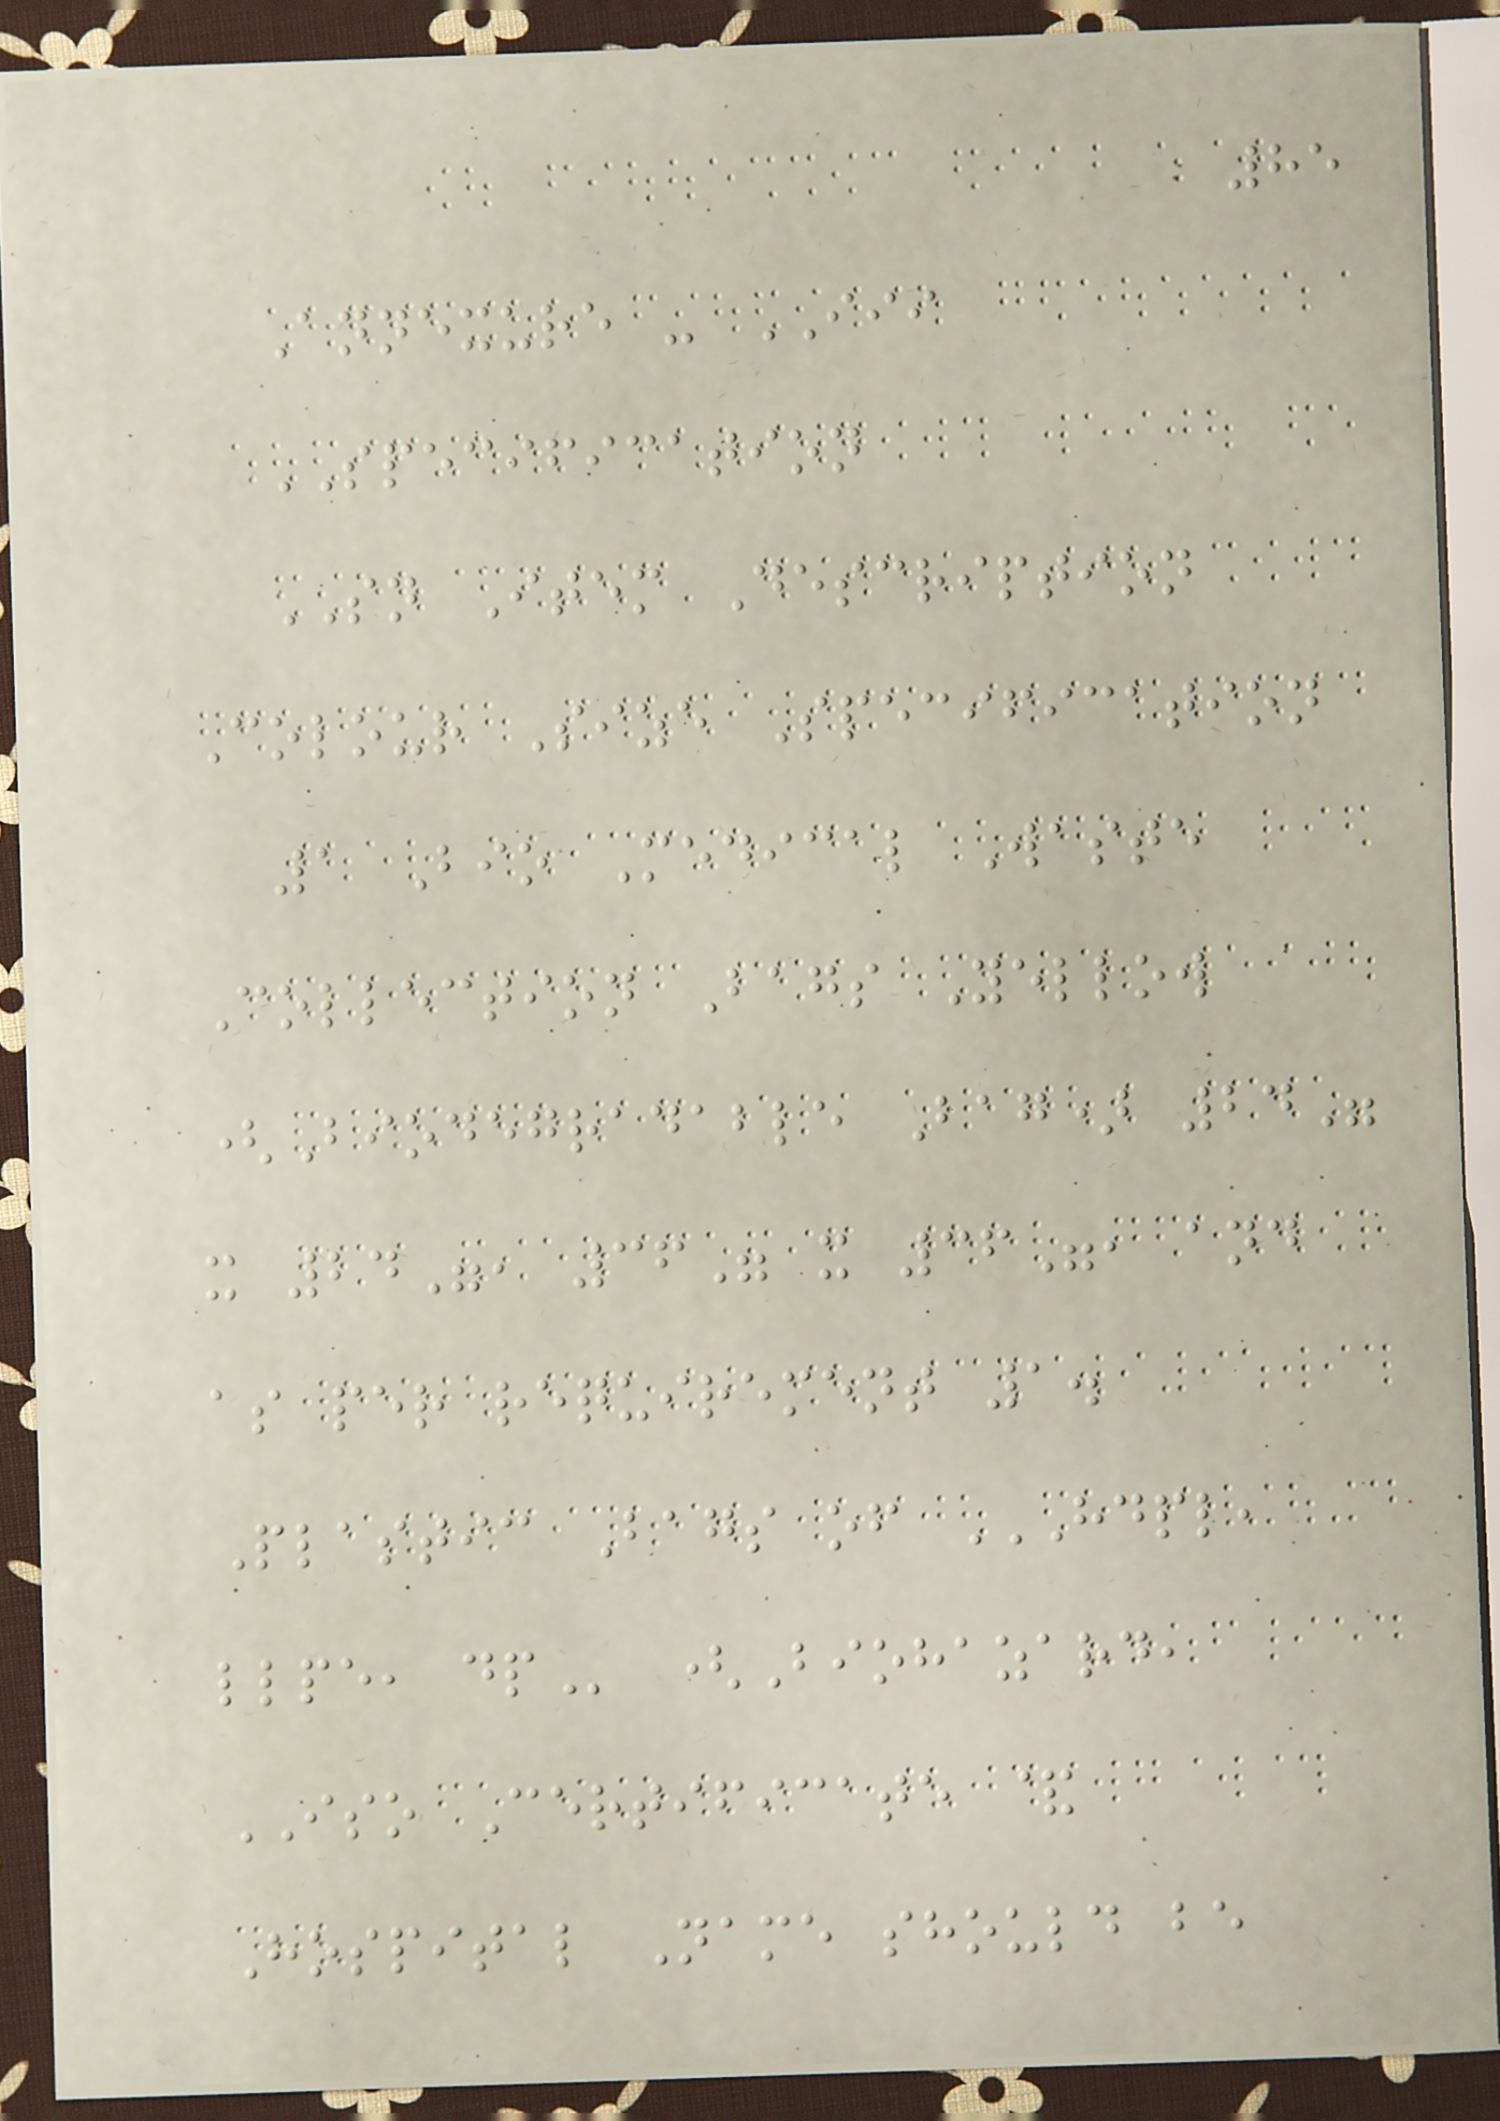85
Annexure - III
SPECIFICATION
SN Item Description
Colour Size Specification
1 Bio Medical Waste
Collection Bags Yellow
(Biodegradable Bag) 24"
x 24", 36" x 36", and
as per requirement 1.
Plastic Bags of HDPL,
LLPE, DP (Biohazard,
ISO Certificate &
Hospital Name should be
